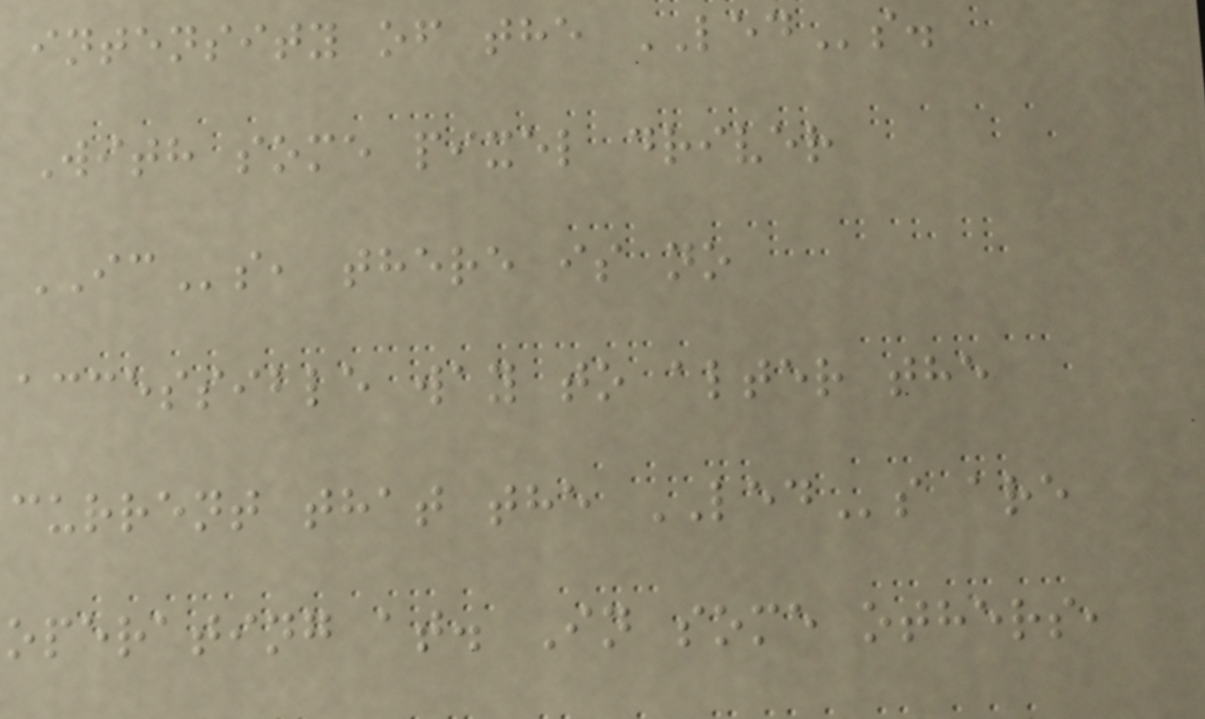intensity of the LEDs.
With some pixel driver
ICs, there is no
accessible way to alter the
current that the LEDs are
operating at. In some others,
